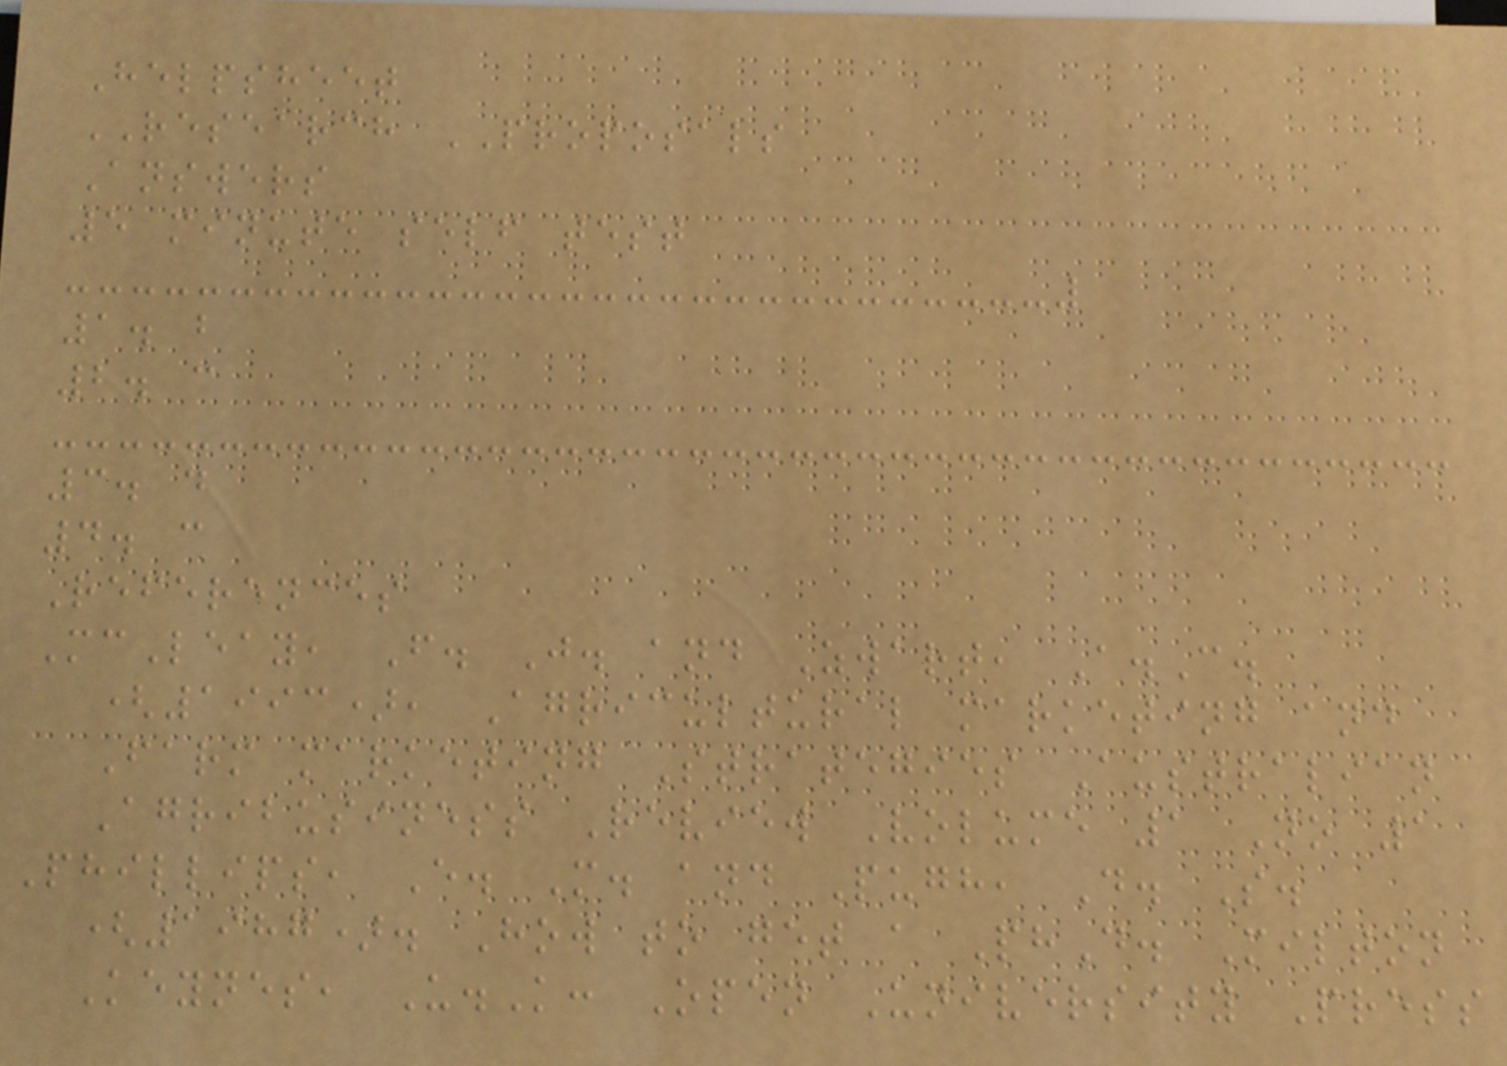Helpsheet
RESEARCH PROPOSALS
Answers
5 minute self test
1. b
2. c
3. d
4. c
References
McLeay, F. J. and Zwart, A.C.
(1993), Agricultural marketing and
Farm marketing Strategies Australian
Agribusiness Review Volume 1 No 1
Phillips, E. M. and Pugh, D. S.
(1987). How to get a PhD. Milton
Keynes, U.K: Open University Press
